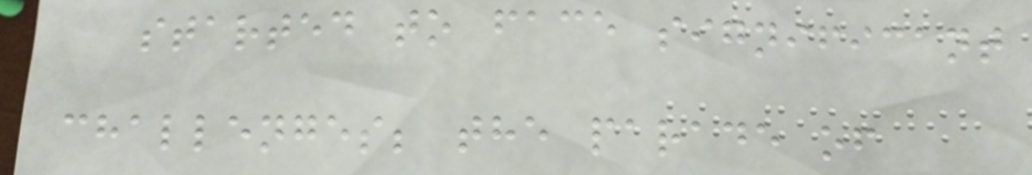started to face significant
challenges; the parade of
